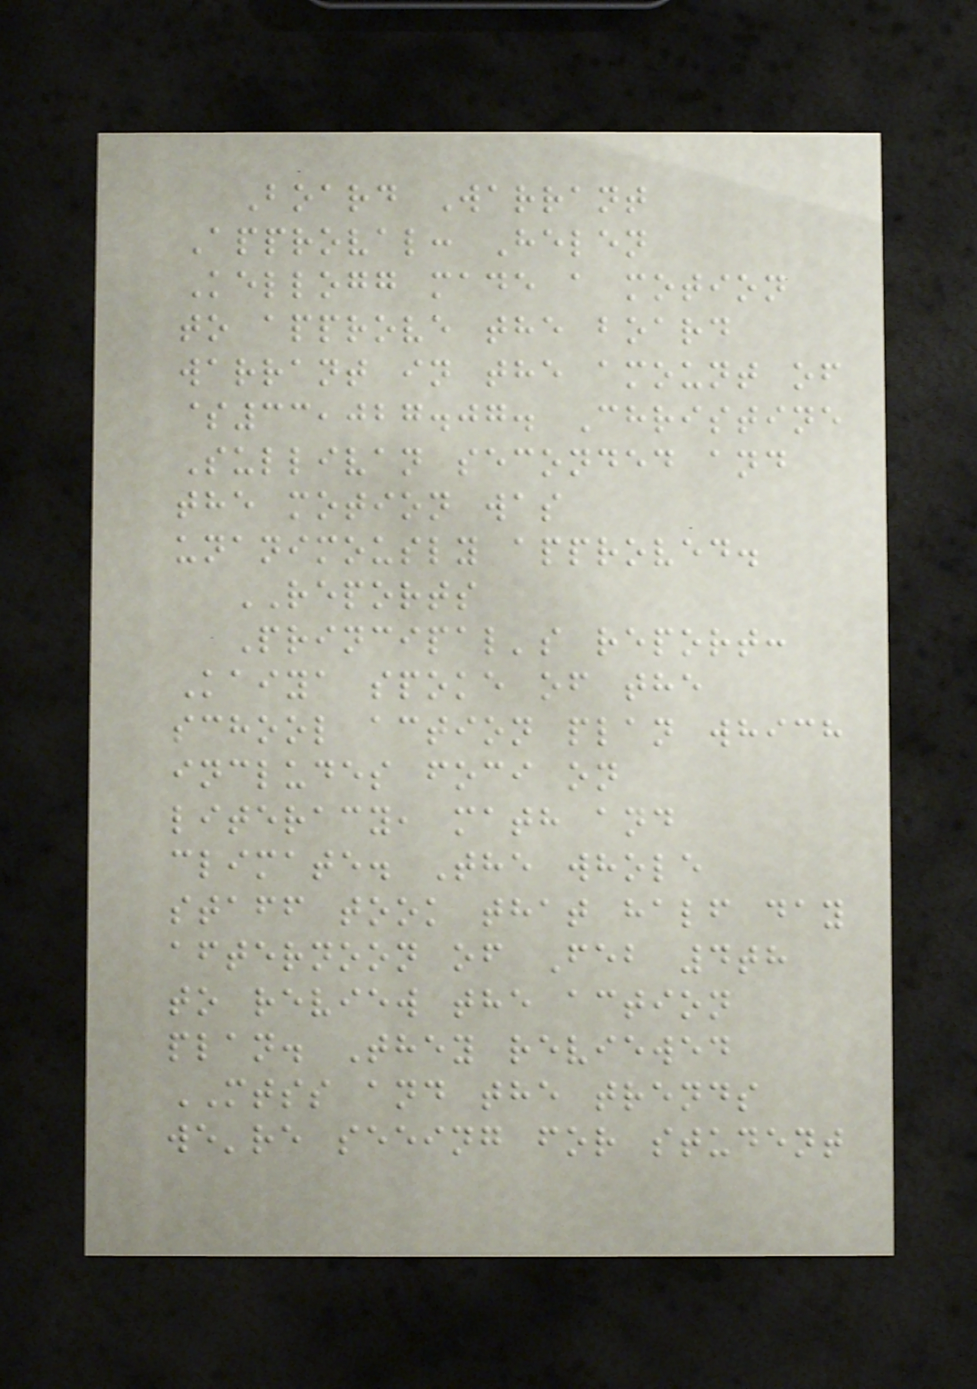Board Warrant
Approval: Helen
Kellogg made a motion
to approve the board
warrant in the amount of
$33,027.07. Christine
Sullivan seconded and
the motion was
unanimously approved.
REPORTS
Principal's report:
Kaiya spoke of the
school action plan which
includes foci on
literacy, math and
climate. The whole
staff took that half day
afternoon of Feb 4th
to review the action
plan. They reviewed
MTSS and the trends
we're seeing for student
